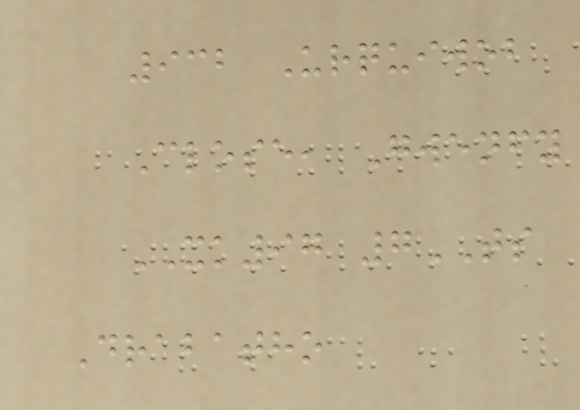932 Urquiwob
Close, Gwenfy
XK97 7TS
Drabatho
